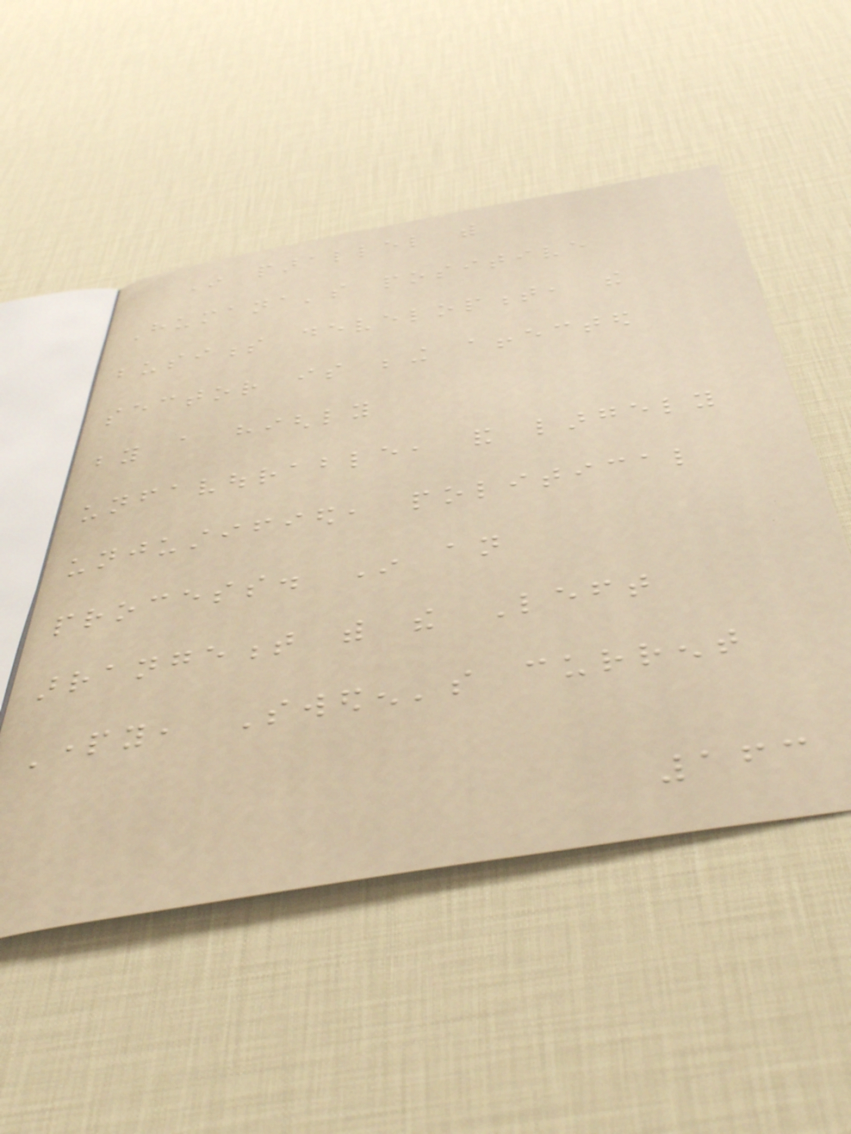In parallel with
Humana's positive
business development, the
sector is being affected
by a highly
unfavourable, and largely
unjustified, political
process. In an
arrangement with the Left
Party, Sweden's current
163
